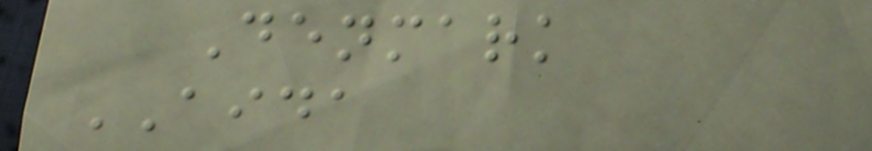Denmark
AIDA
